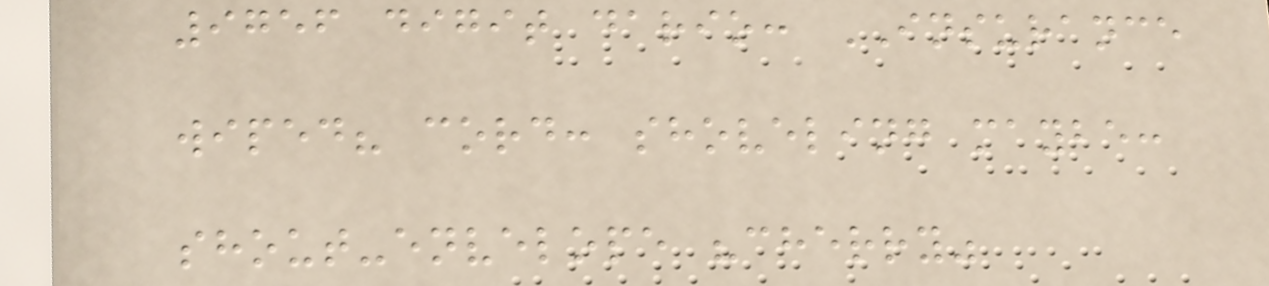9756 digit dario: INSURANCE
wiped? cord: shoveling maybe:
shout-envelope "cherry"
